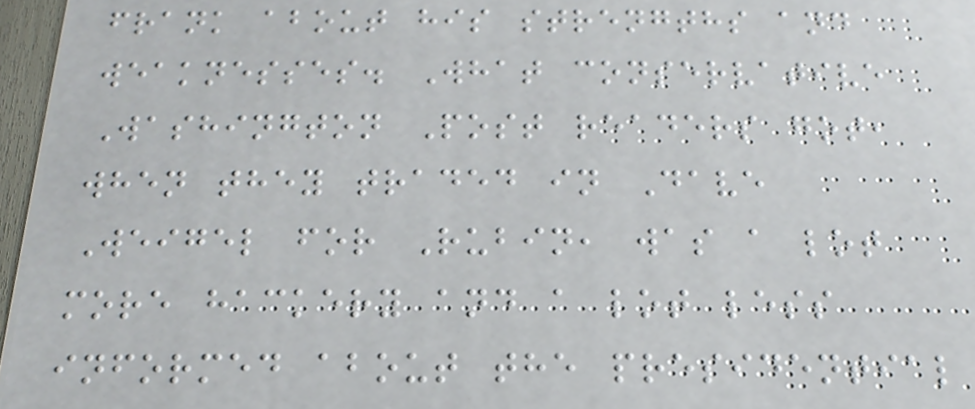frank about his strengths and
weaknesses. What conservative
Washington Post readers got,
when they traded in Dave
Weigel for Rubin, was a lot
more hackery and a lot less
informed about the presidential
